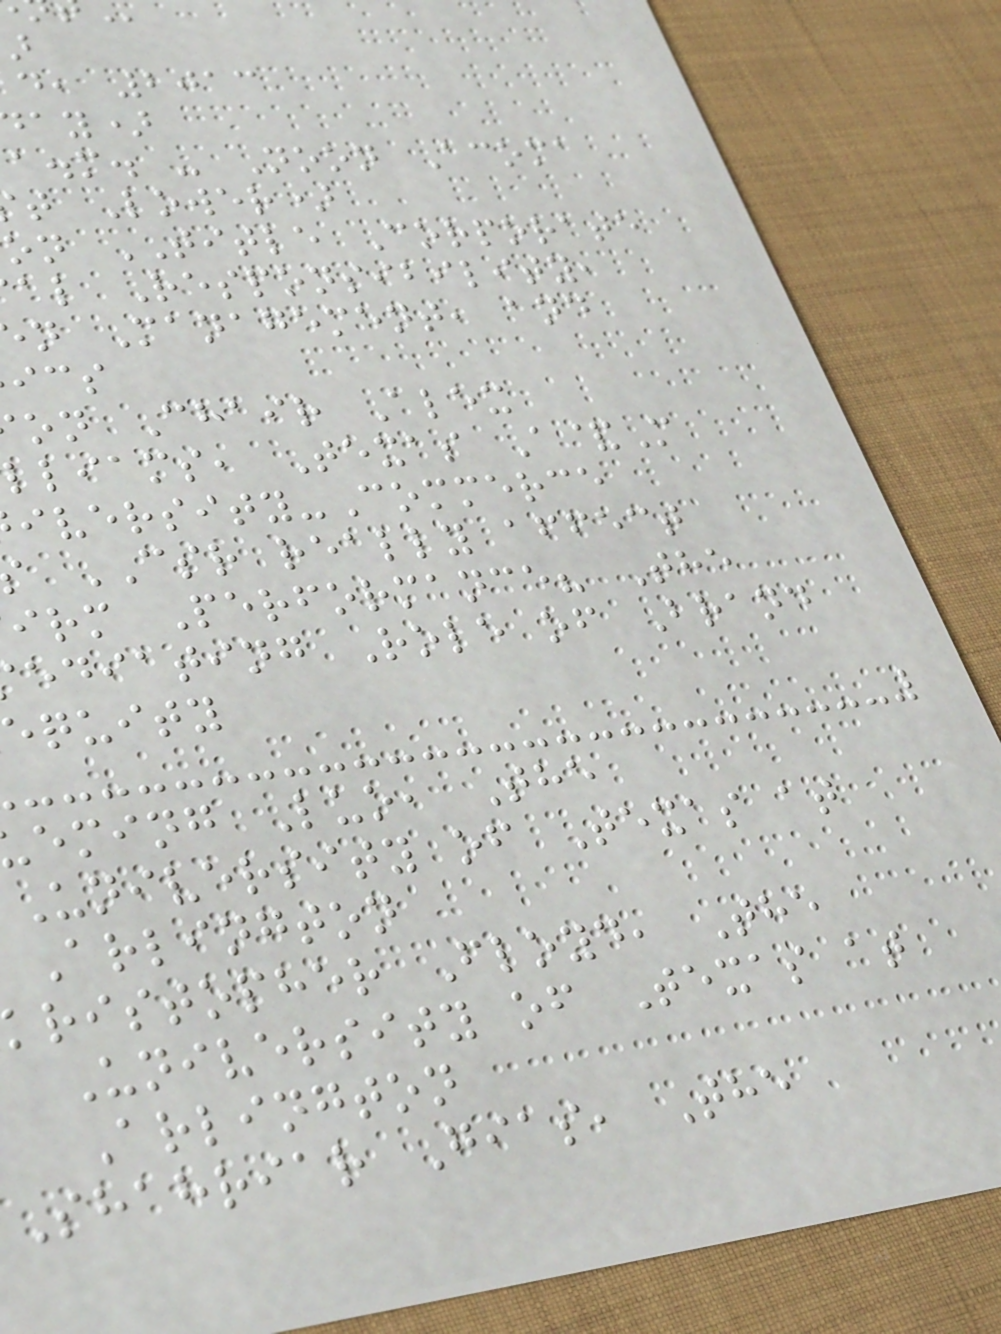d, 2013
ay)
a.m. - Noon Acoma
t Lower)
on TITLE Corporate
al Responsibility,
n Management, and
on Chair Alex
lliams, Texas A&M
iversity-Commerce
CSR really affect
irm Performance? The
ediating Role of Brand
equity
eming Luo, The
University of Texas at
Arlington
ristopher Floyd, The
University of Texas at
Arlington
Shahriar Gias, The
